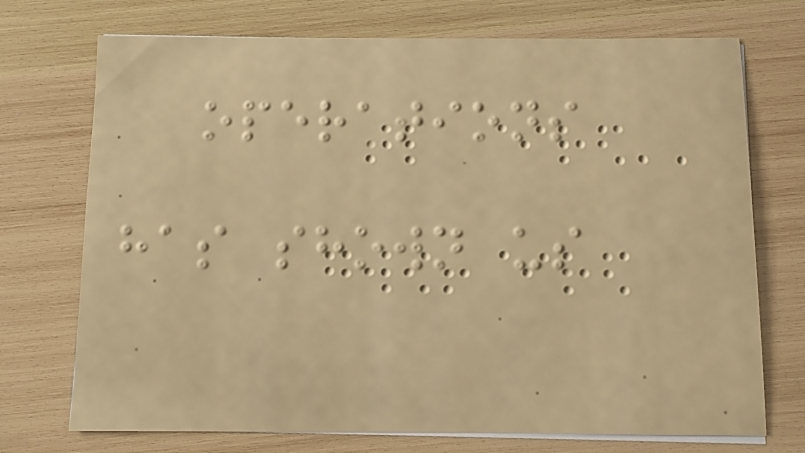operations
has shown us
